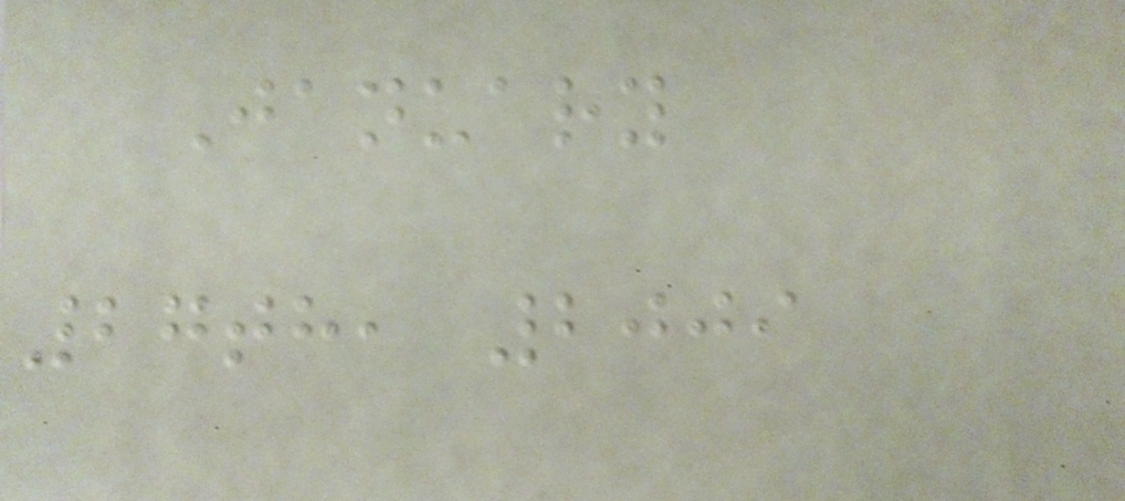January
27th, 2009
